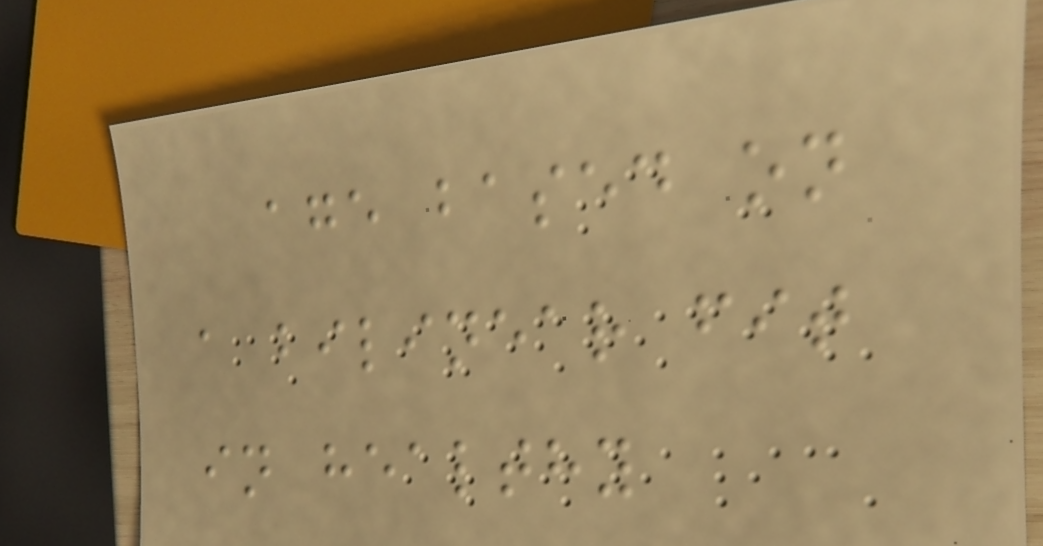age based on
a bilinear fit
in healthy
